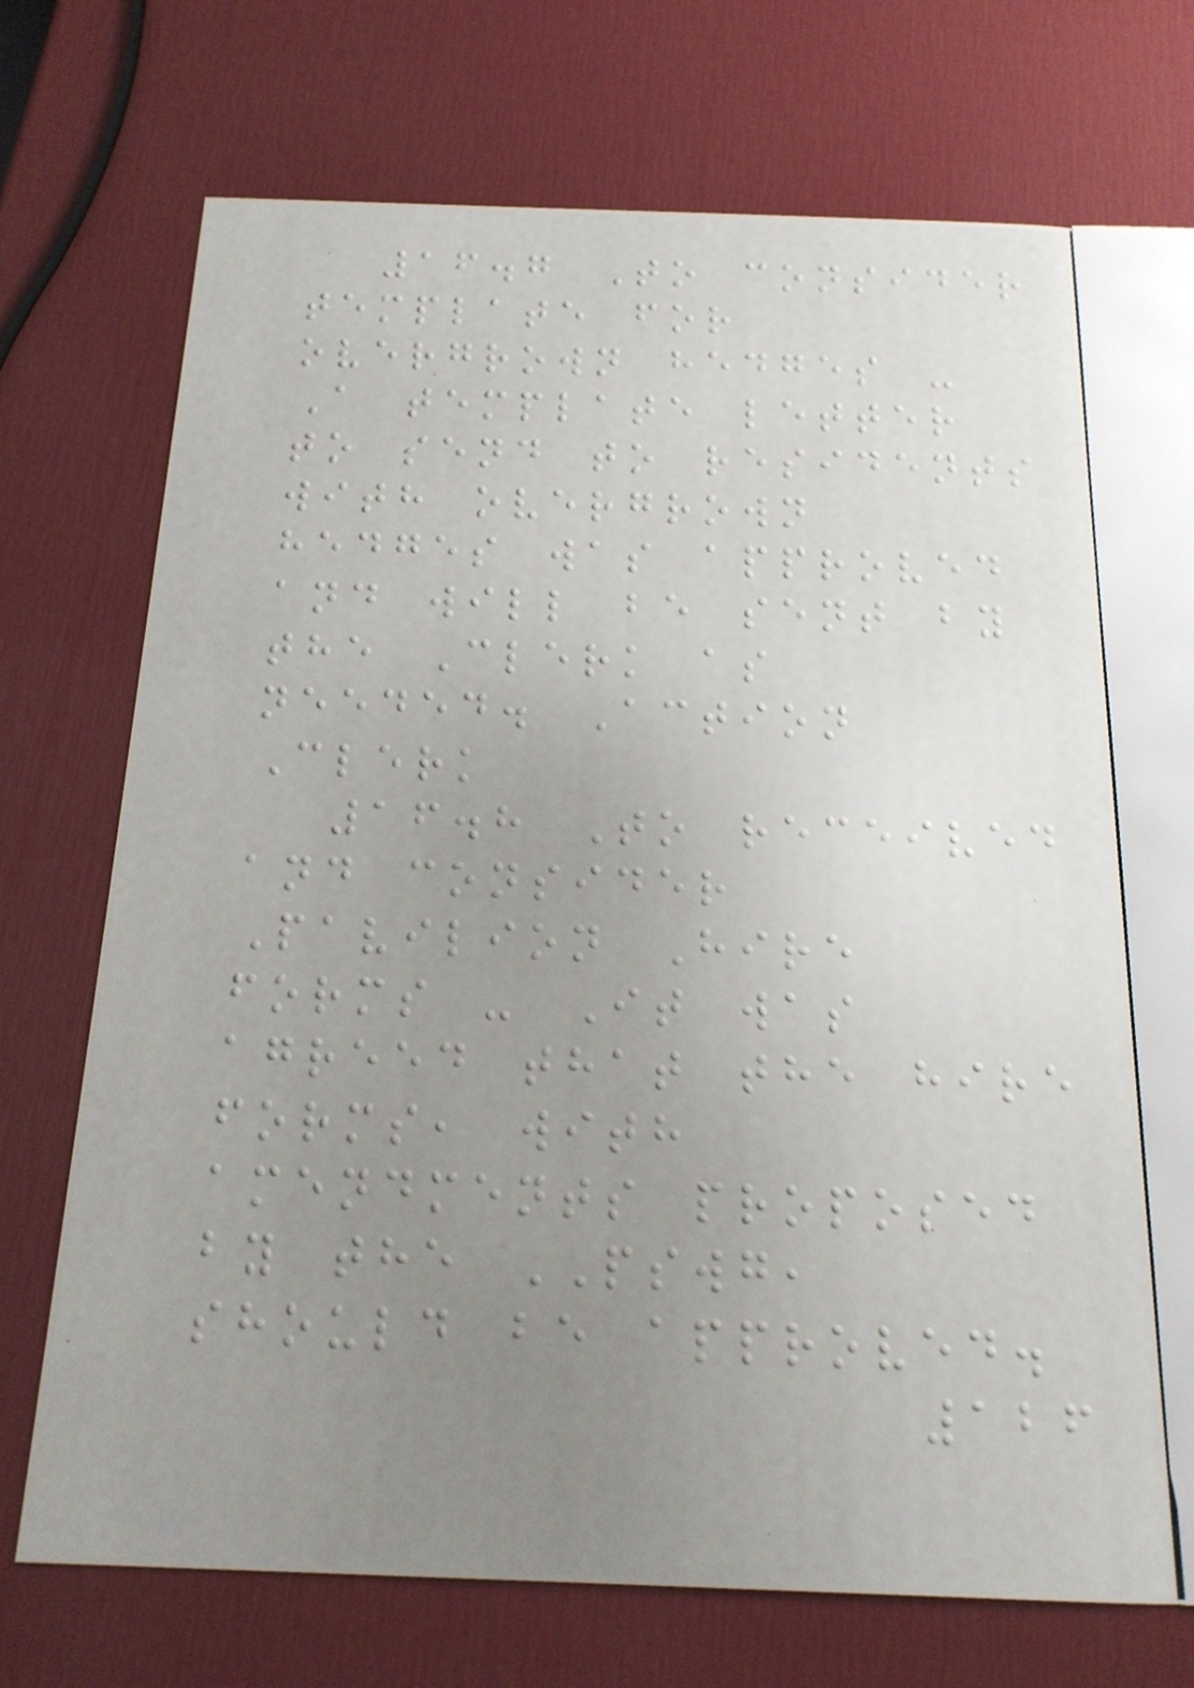16.7 To consider
template for
overgrown hedges -
A template letter
to send to residents
with overgrown
hedges was approved
and will be sent by
the Clerk as
needed. Action
Clerk
16.8 To received
and consider
Pavilion Hire
forms - It was
agreed that the hire
forms, with
amendments proposed
by the PSWG,
should be approved.
126
